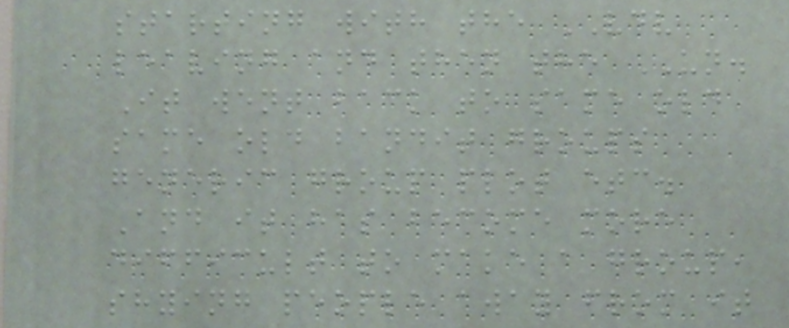starting with the VDV
leaving and then the UN.
It went back to same old
same old bandit groups
generic group plot etc.
And it has become more
difficult to make a group,
shying people away from it
